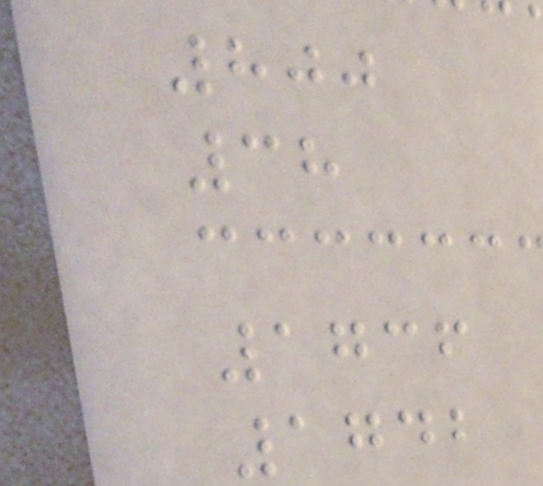800
38
1736
1742
